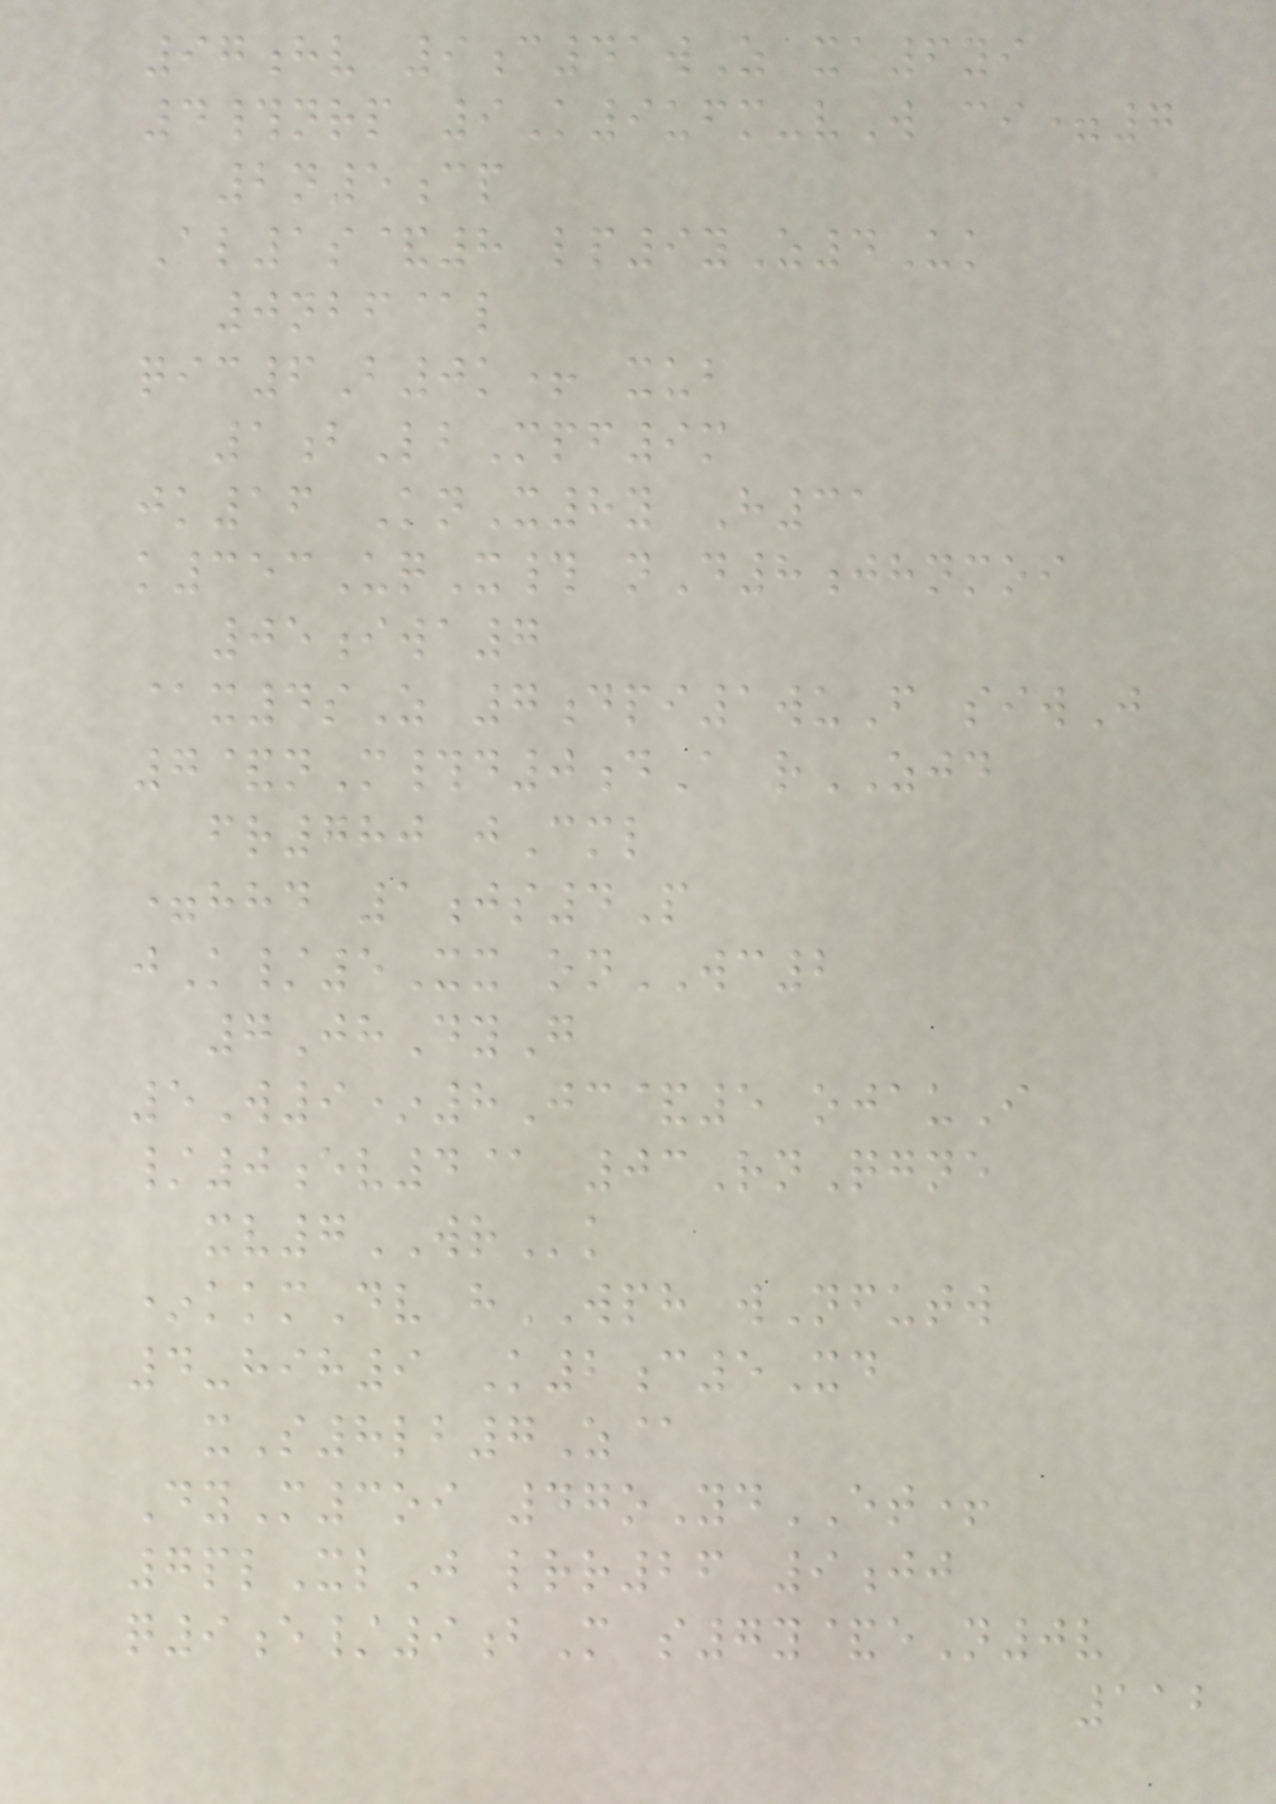97hv 9c41wZ xa6yi
4#nrp 9K9ufm-vW ci=7
2n5cp
Al1s&8 lp9yZ4Uk
0nbf@l
qic6B0k+ xub
1bLbMpf9m
jk16 KnX8y H31
k353UqX# nD8jhnmoi
05iwa7
@x4sZ 7dpi1wuF siwJ
7&nM#d0dA rZJD
fr780 jCml
=hhd 1js4P
jK/5Xx onWC2
7JhDyG
5W9*8Jc&5 ojauI
/0ev4@ 03RnQgne
xv7WRk
*kkmDv hWPH wNfutw
4-hih9 K2c5Xd
xS8lb7Z@
DyM3oi 47oYdET+
7plXlJ lrr26 9jj
q9e/9bM s7y&eN0v
112
